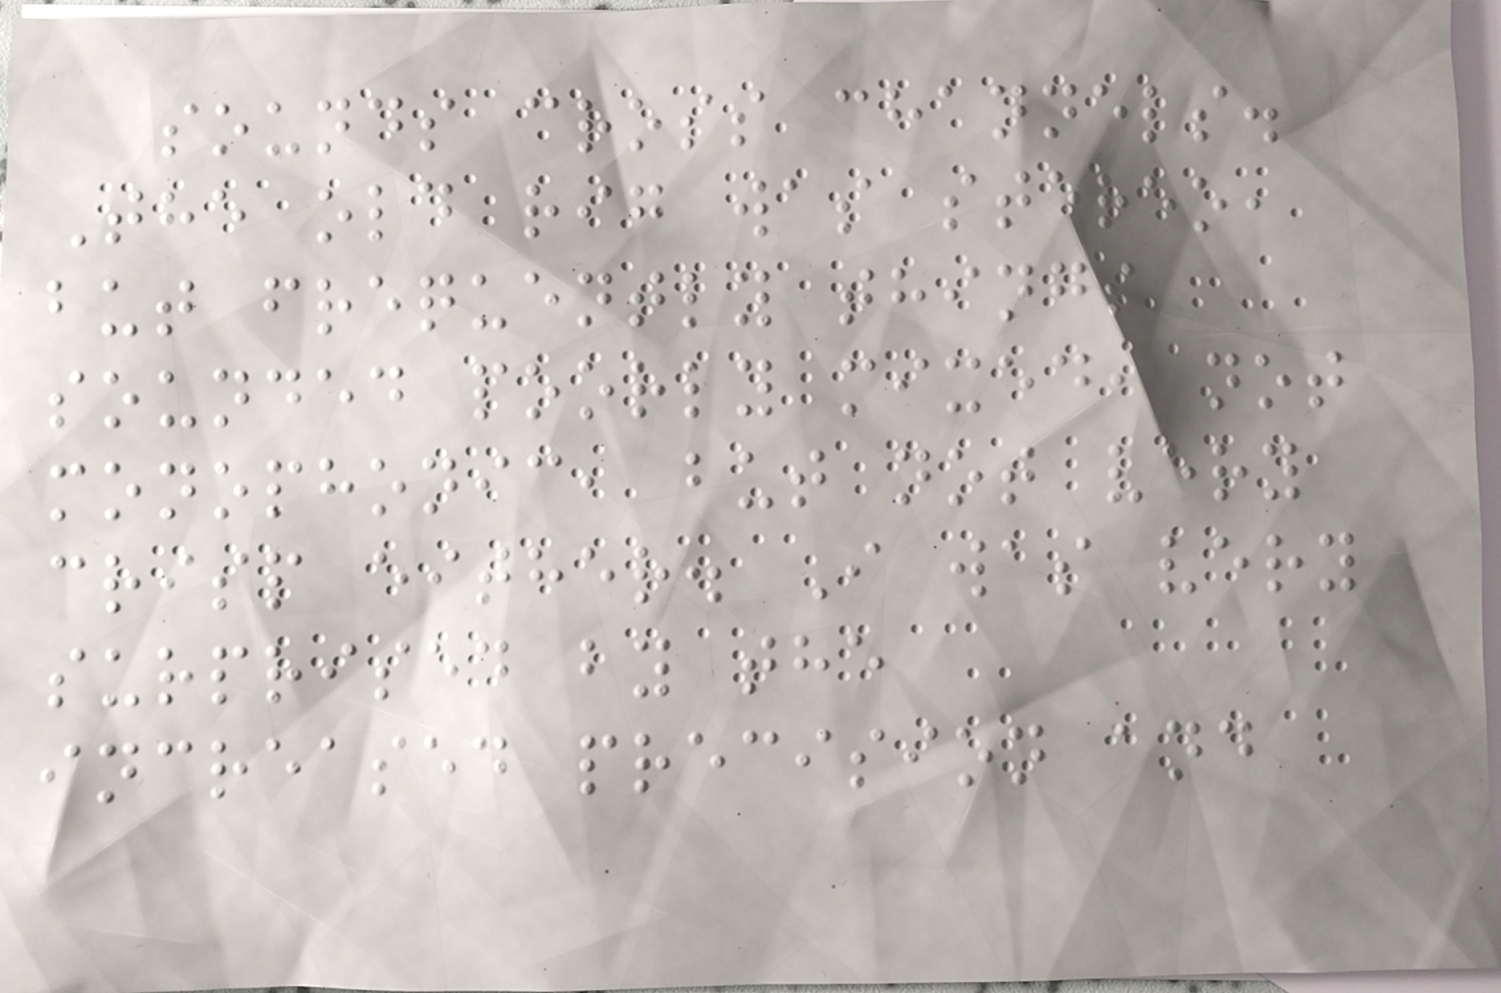sounds cross channels.
The old rig was stereo,
but frequently things
sounded poorly mixed, not
monophonic, but not very
crisp either. I was very
surprised by the
increased precision and
